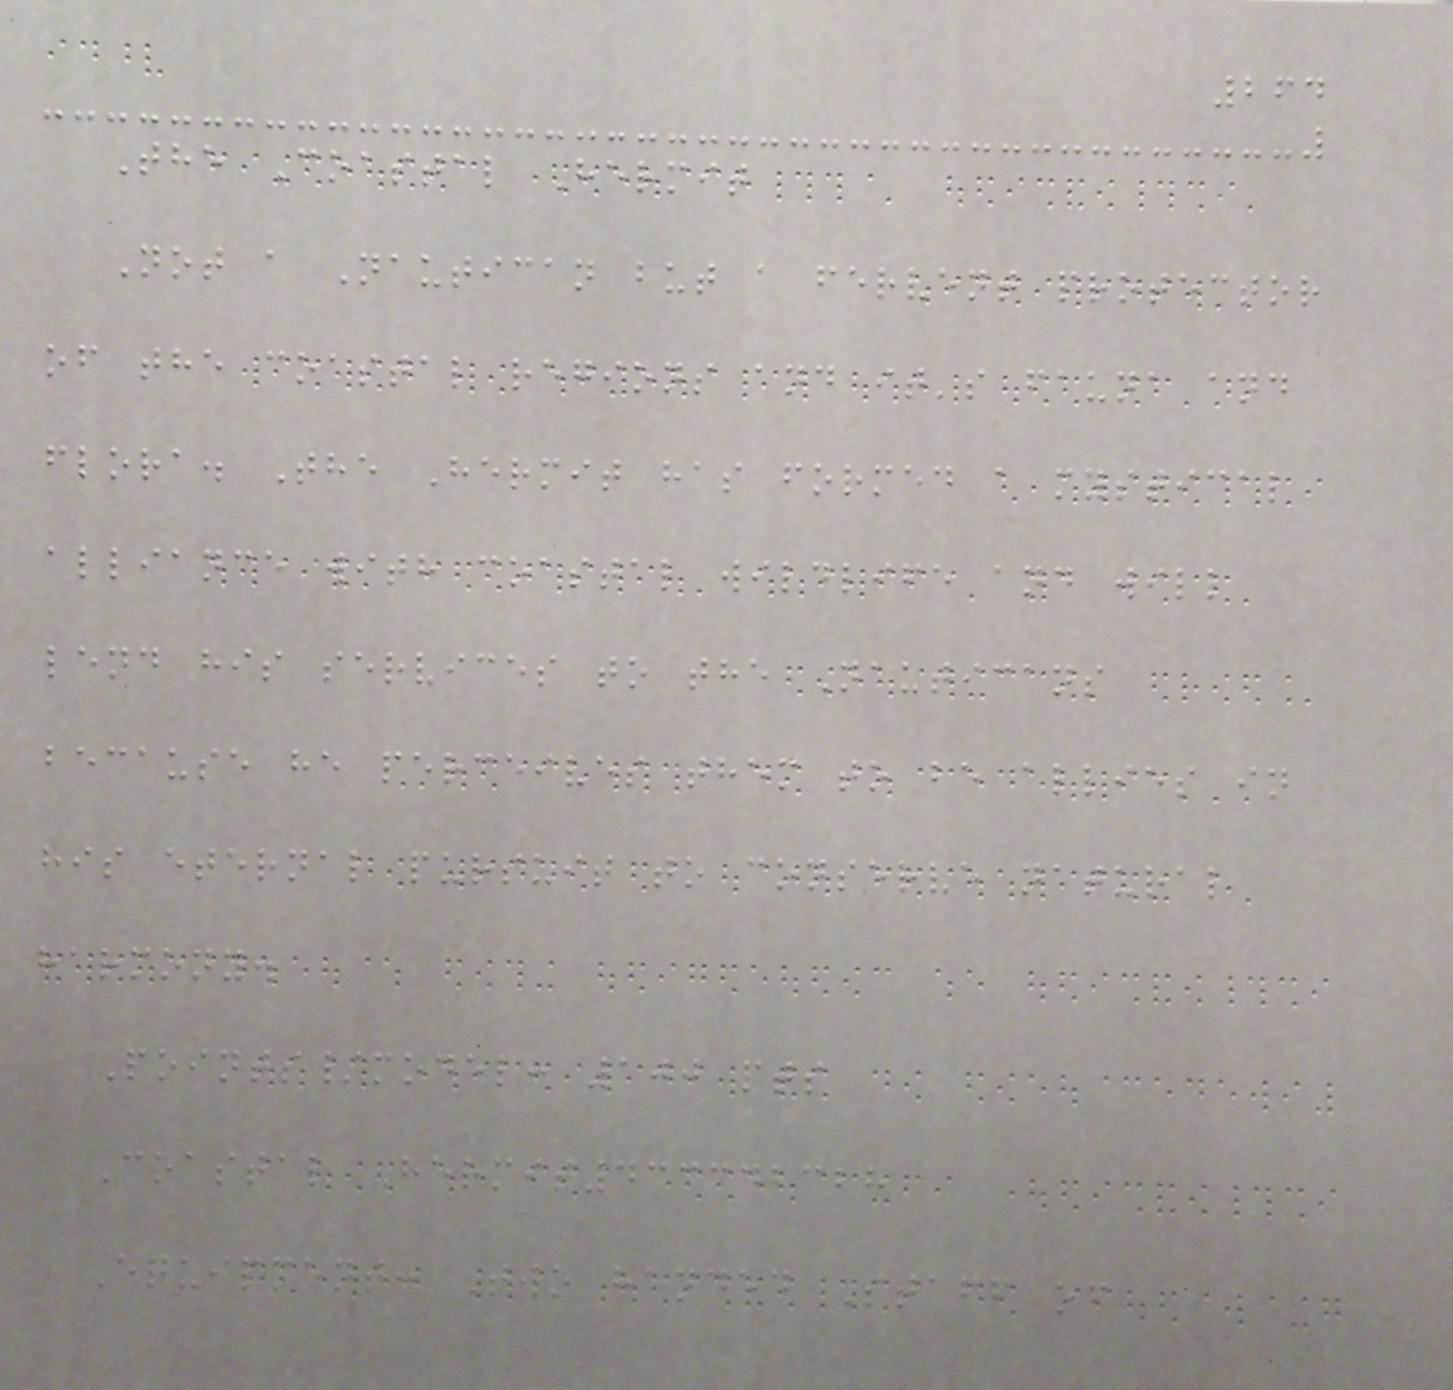264
The Coastal Hermit
Not a Nautican but a fervent protector
of the coastal regions and it's fauna and
flora. The Hermit has formed a mystical
alliance with coastal wildlife and will
lend his services to the Nauticans
because he perceives them to be allies in
his eternal pursuit to conserve natural
harmony.
Points/model: 100 pts
Coastal Hermit433342328
Equipment: Two handed Staff of
